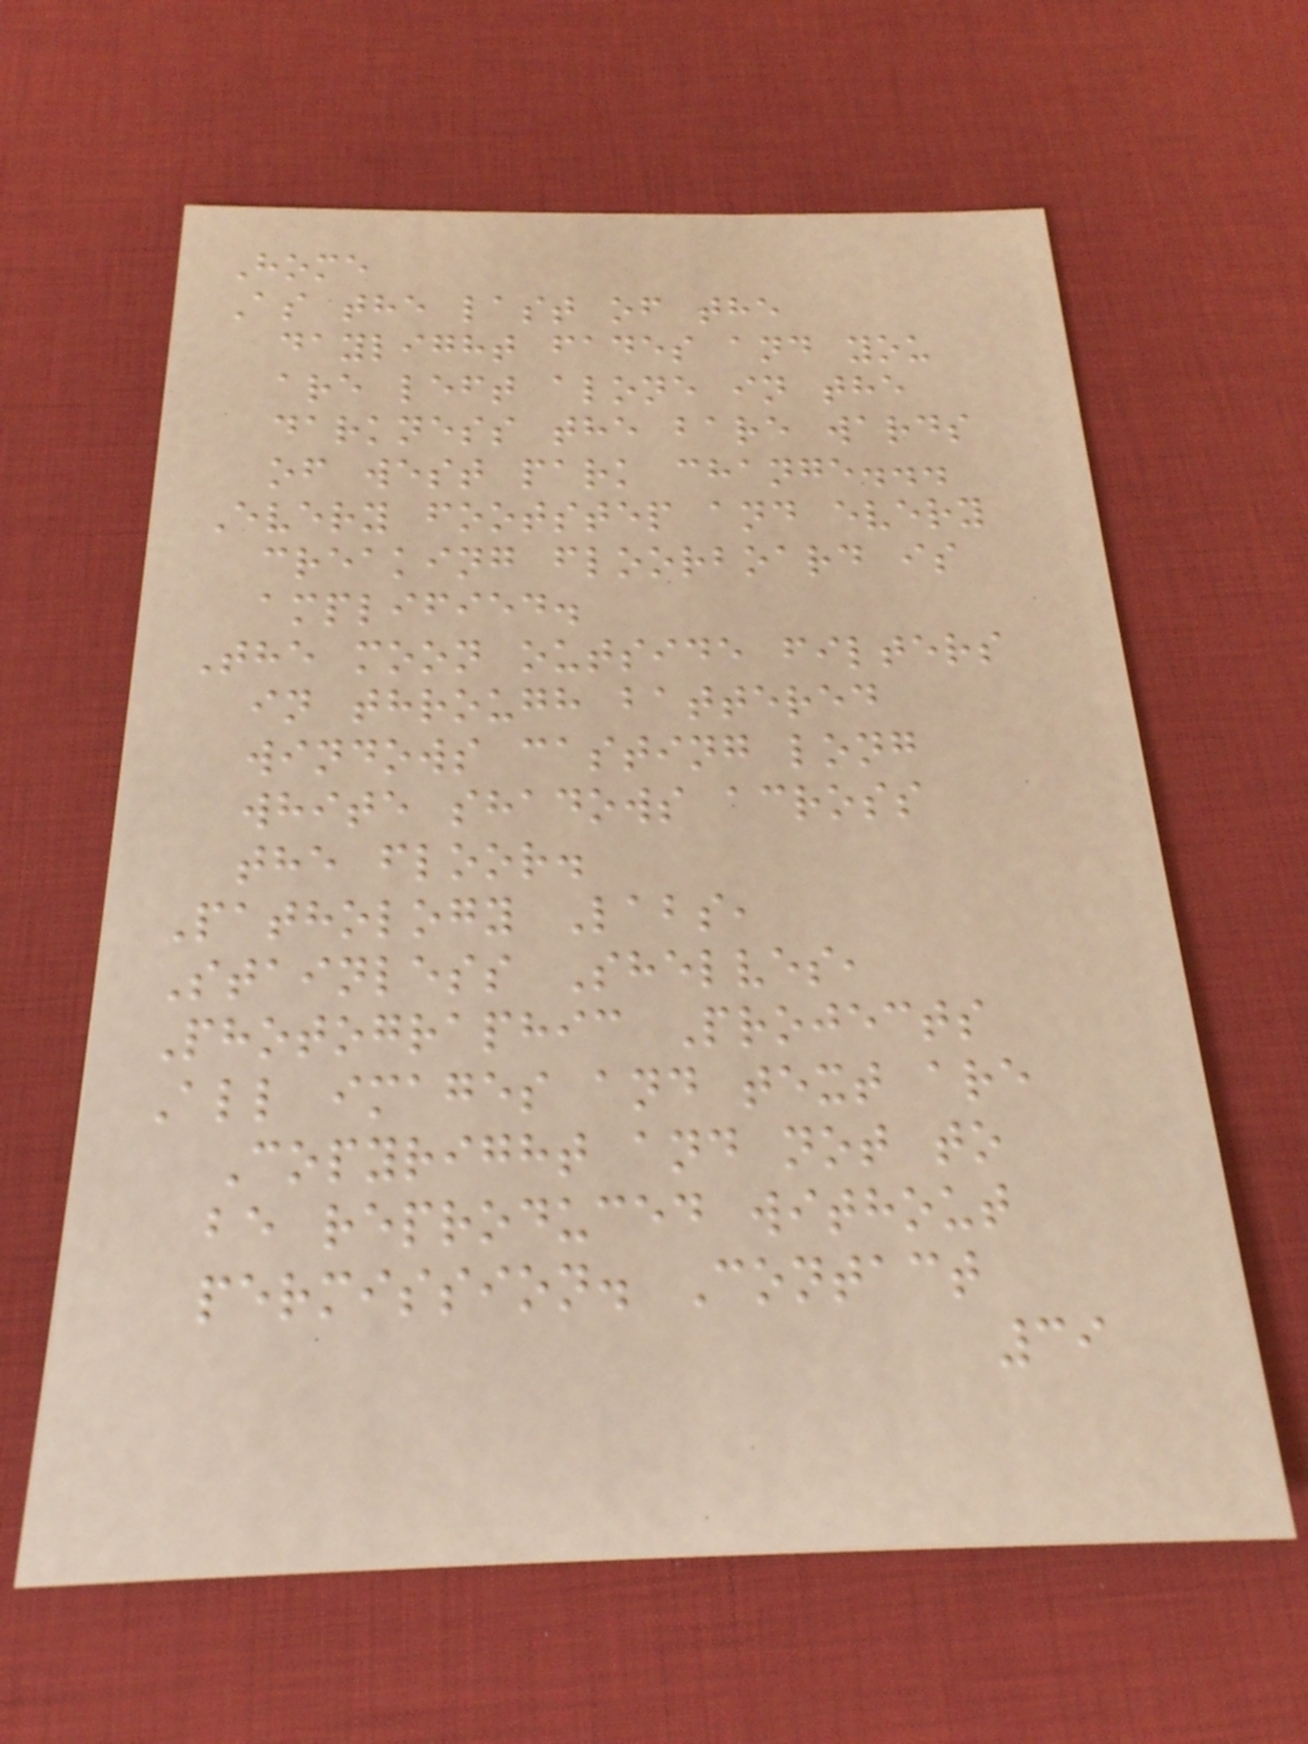Home
As the last of the
daylight fades and you
are left alone in the
darkness the bare wards
of west park change...
Every footstep and every
creaking floorboard is
amplified.
The moon outside filters
in through battered
windows casting long
white shadows across
the floor.
Pathology Labs,
Stainless Shelves,
Photographic Projects
All images and text are
Copyright and not to
be reproduced without
permission. Contact
39
